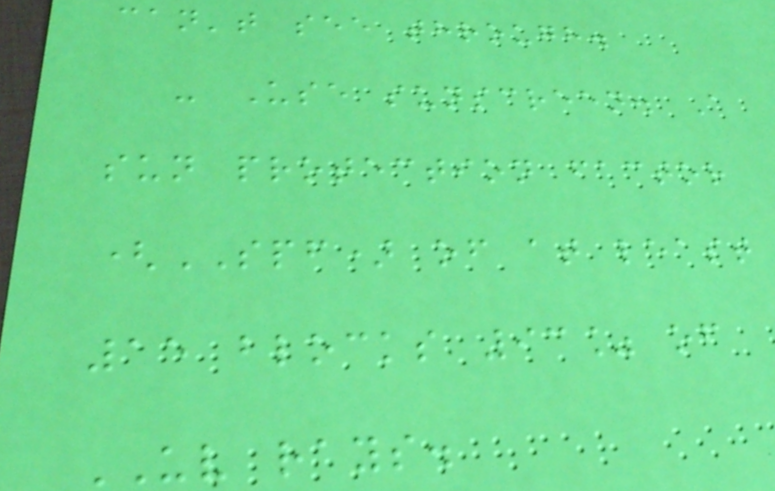can't see through.
- Use sunscreen. A
sun protection factor
(SPF) of at least
15 blocks 93% of
UV rays.
